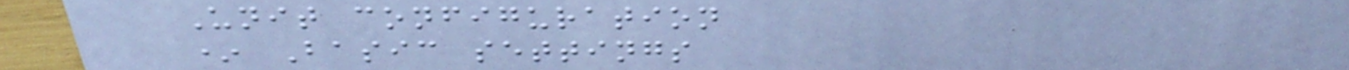Unit configuration
* Basic settings
